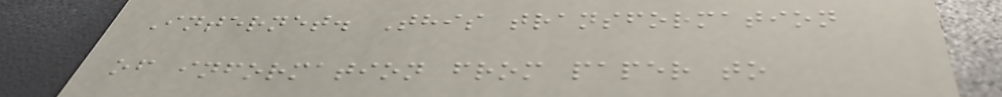Internet. This transformation
of information from paper to
